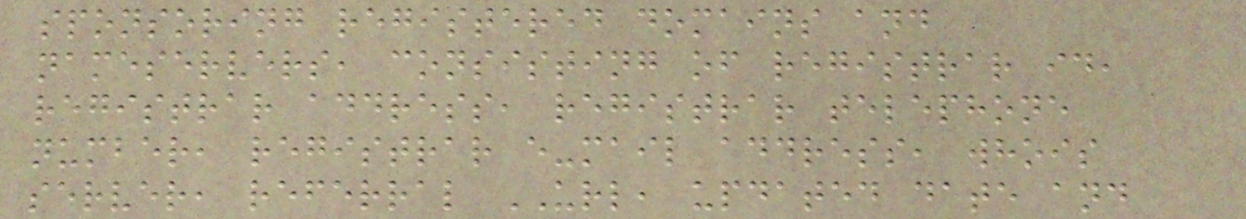sponsoring registered domains and
nameservers, consisting of registrar id,
registrar address, registrar telephone
number, registrar e-mail address, whois
server, referral URL, updated date and
